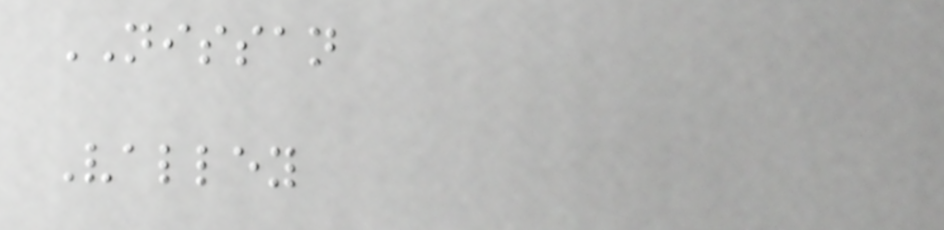NISSAN
Valley
